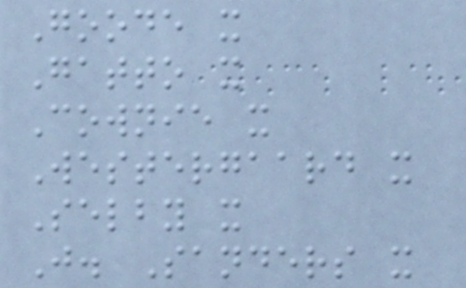Goode x
Gatto x
Cownie x
Westergaard x
Selby x
J. Sanders x
